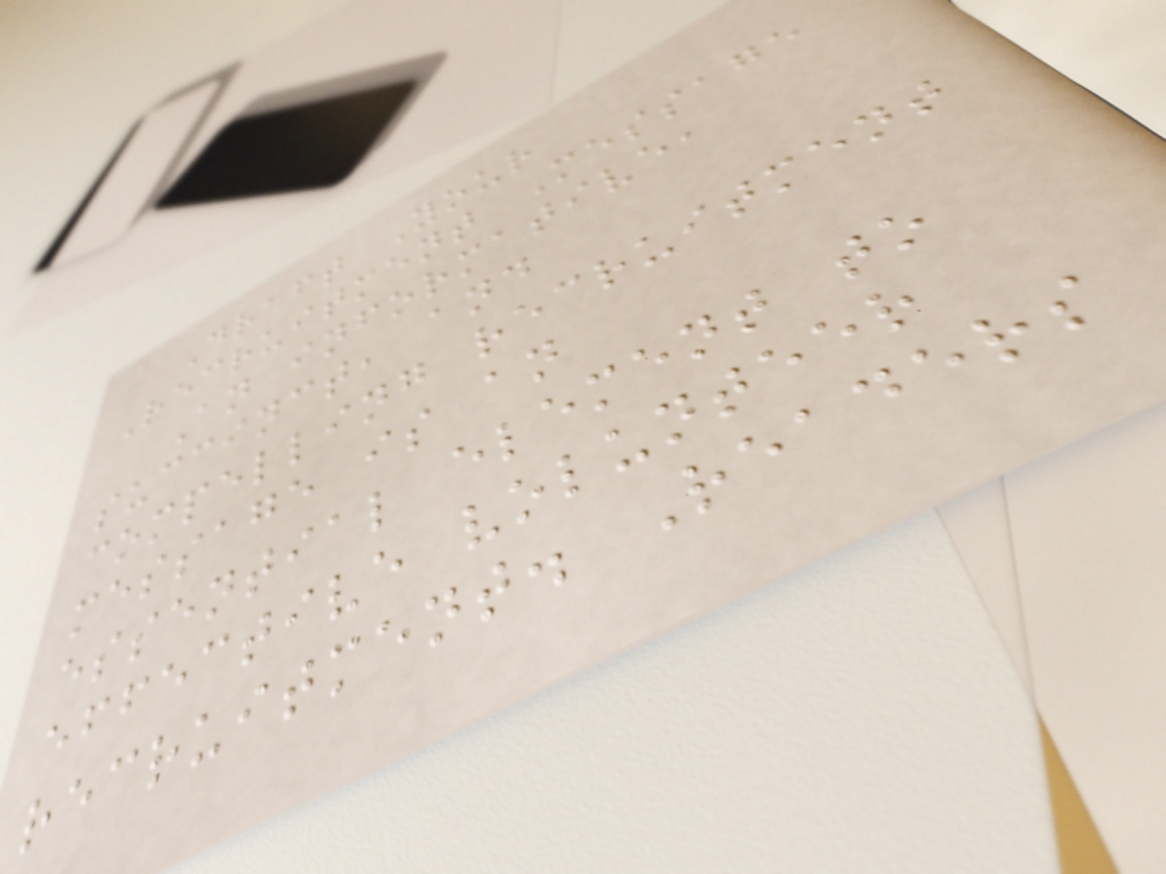Draft Your
Recruitment Message
An informative,
succinct, and
compelling recruitment
message is an
essential element to
effective volunteer
recruitment. Readers
